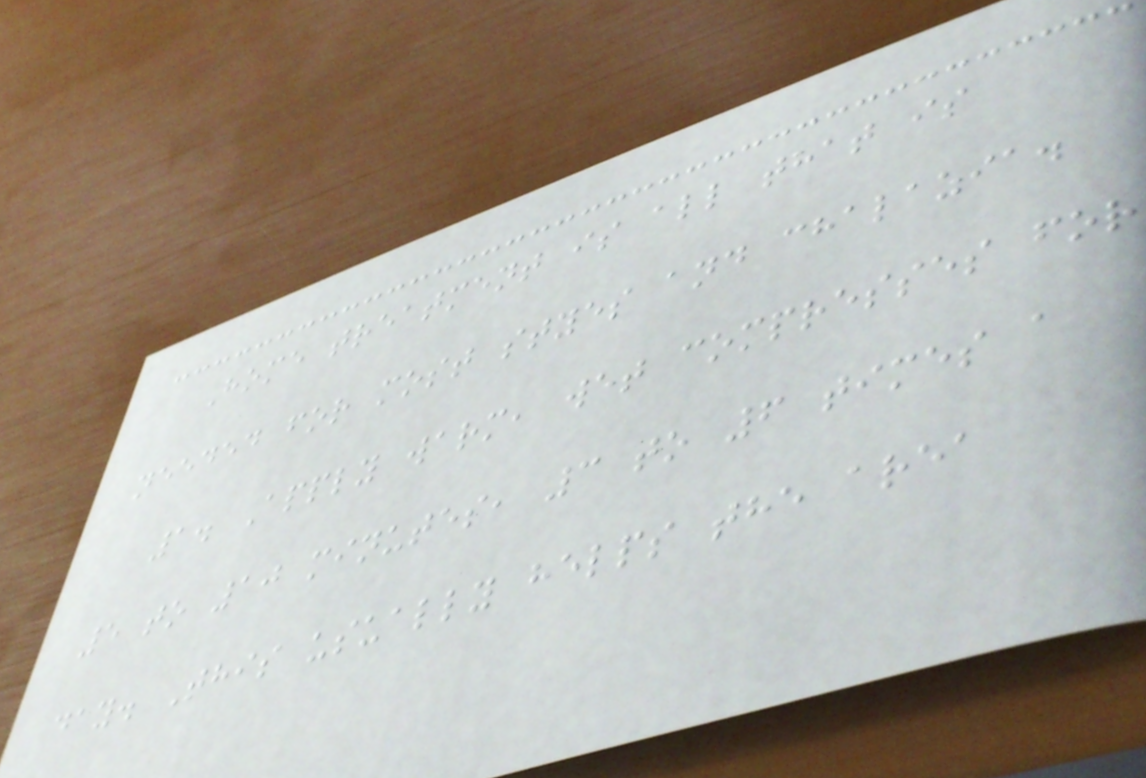Home treatment is all that is
needed for most styes and chalazia.
1. Apply warm, wet compresses for
5 to 10 minutes, 3 to 6 times a
day. This usually helps the area
